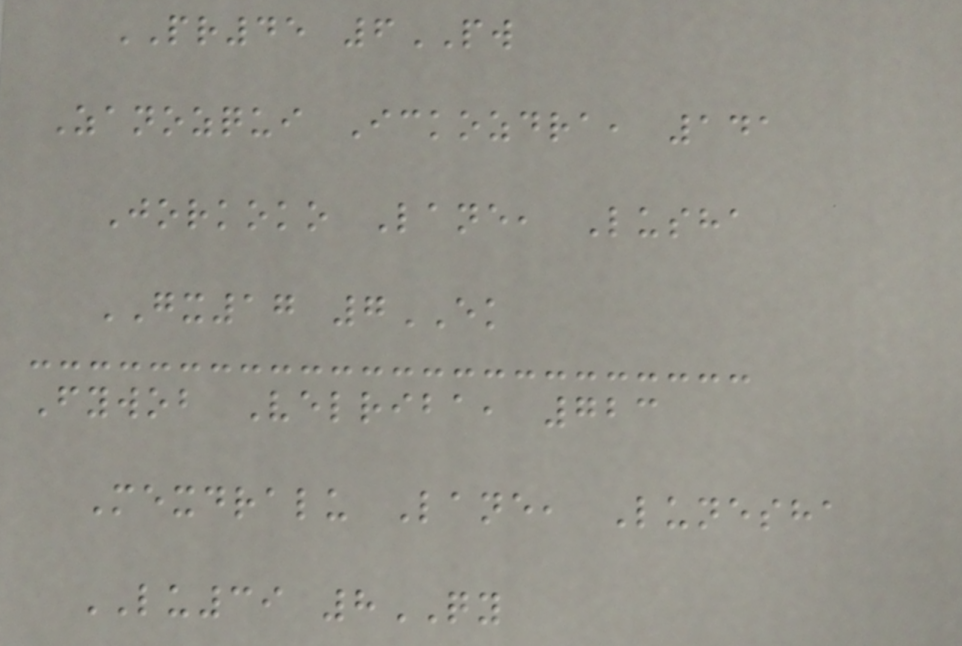PR45 6PW
Zanozqui Ickozdra, 141
Jorkoko Lane, Lusha
GX17 7EK
Fywob Velriba, 723
Mexdralu Lane, Lunesha
LU39 8QY
